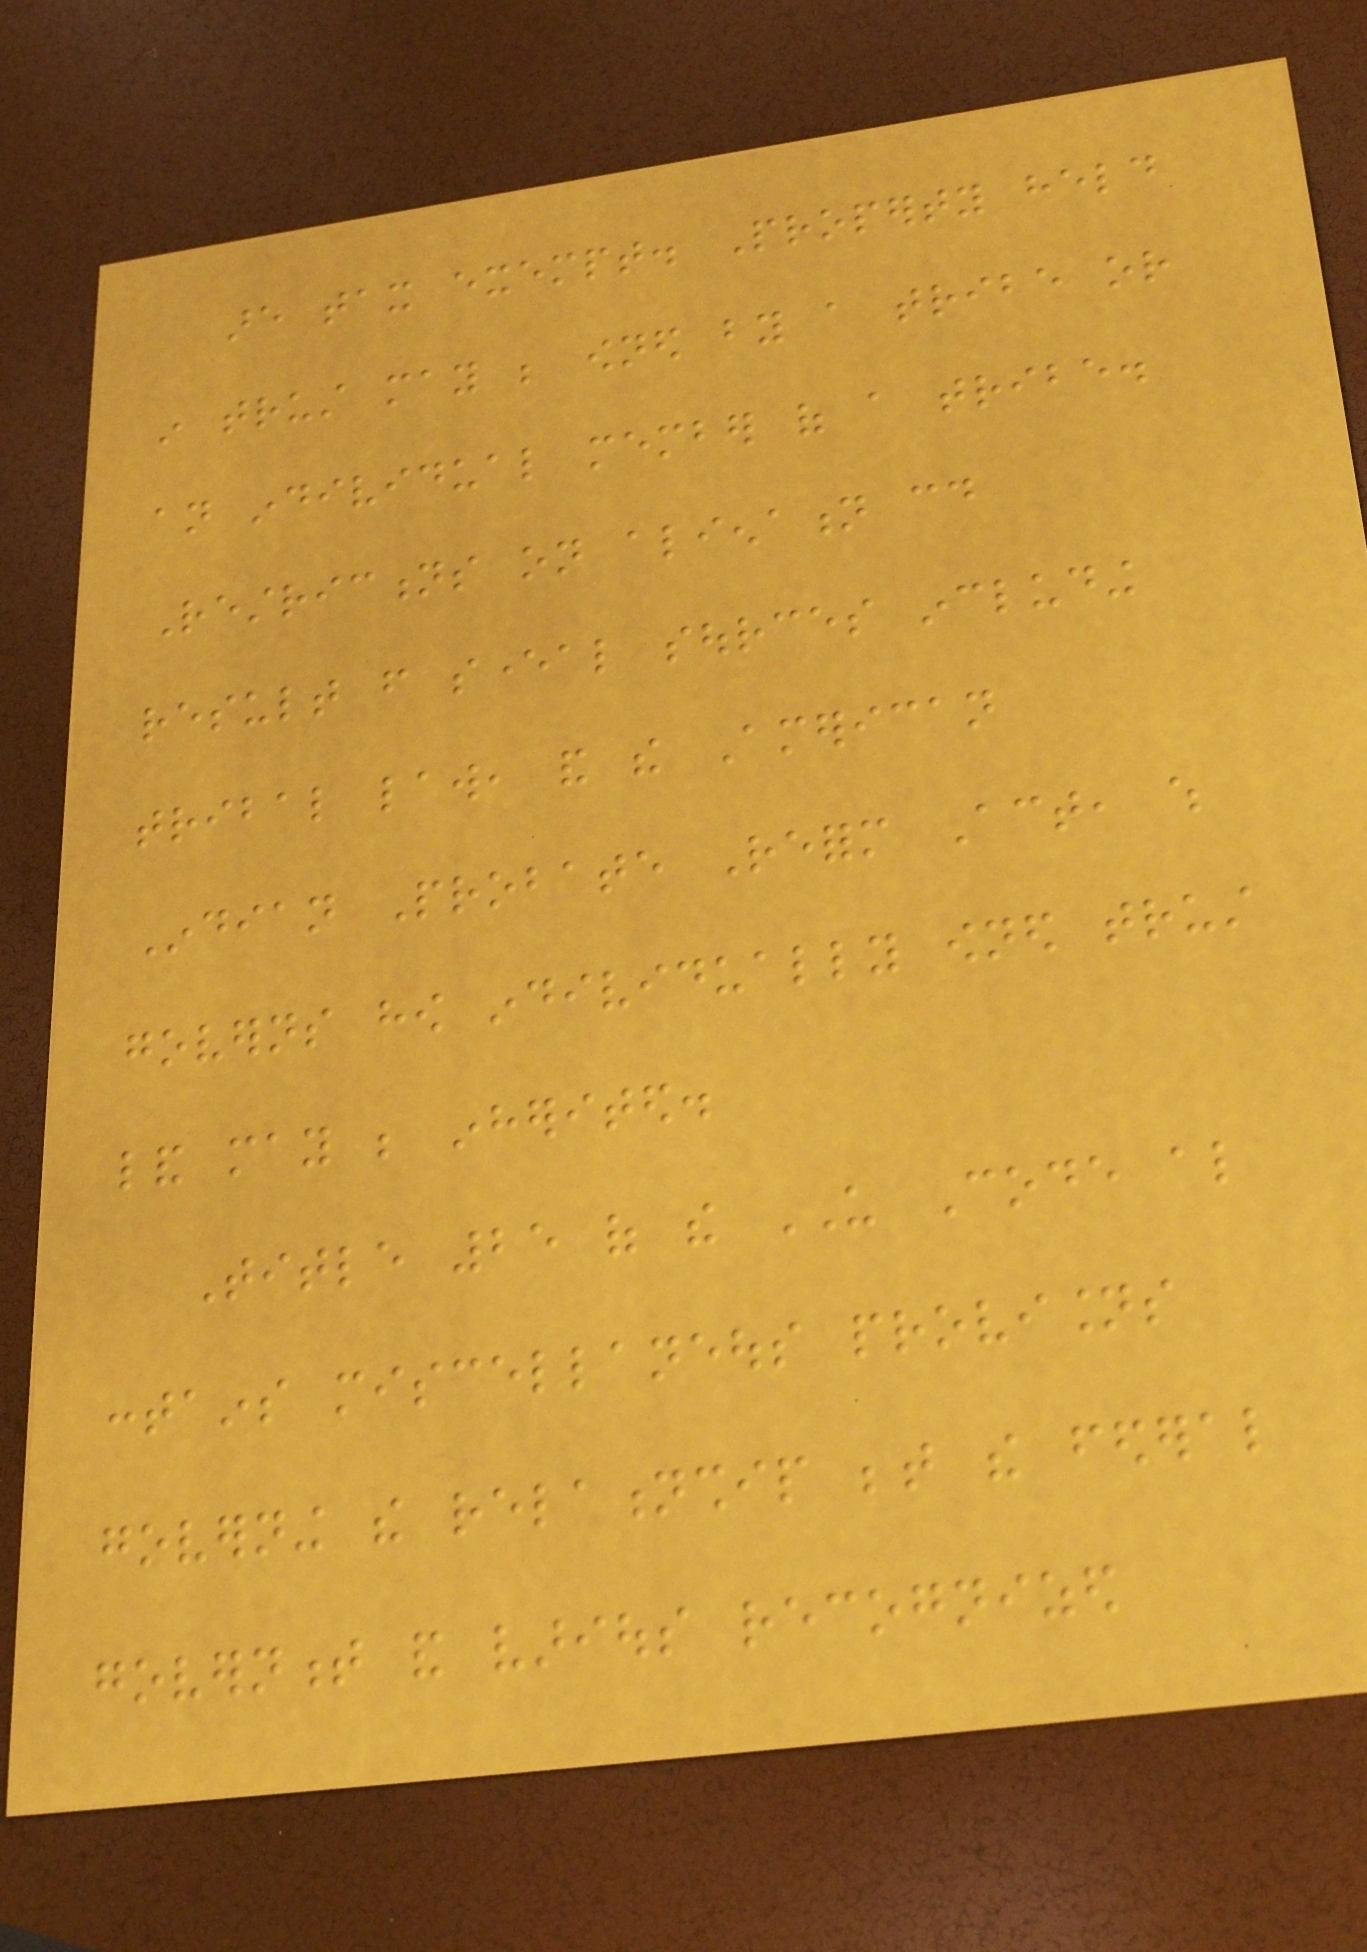are tax exempt. Property held
in trust may be owned by a tribe or
an individual member of a tribe.
Restrictions on alienation could
result from several sources including
tribal law, and the American
Indian Probate Reform Act, which
governs how individually owned trust
land may be inherited.
Title 25 of the US Code also
contains miscellaneous provisions
governing the relationship between the federal
government and various recognized
